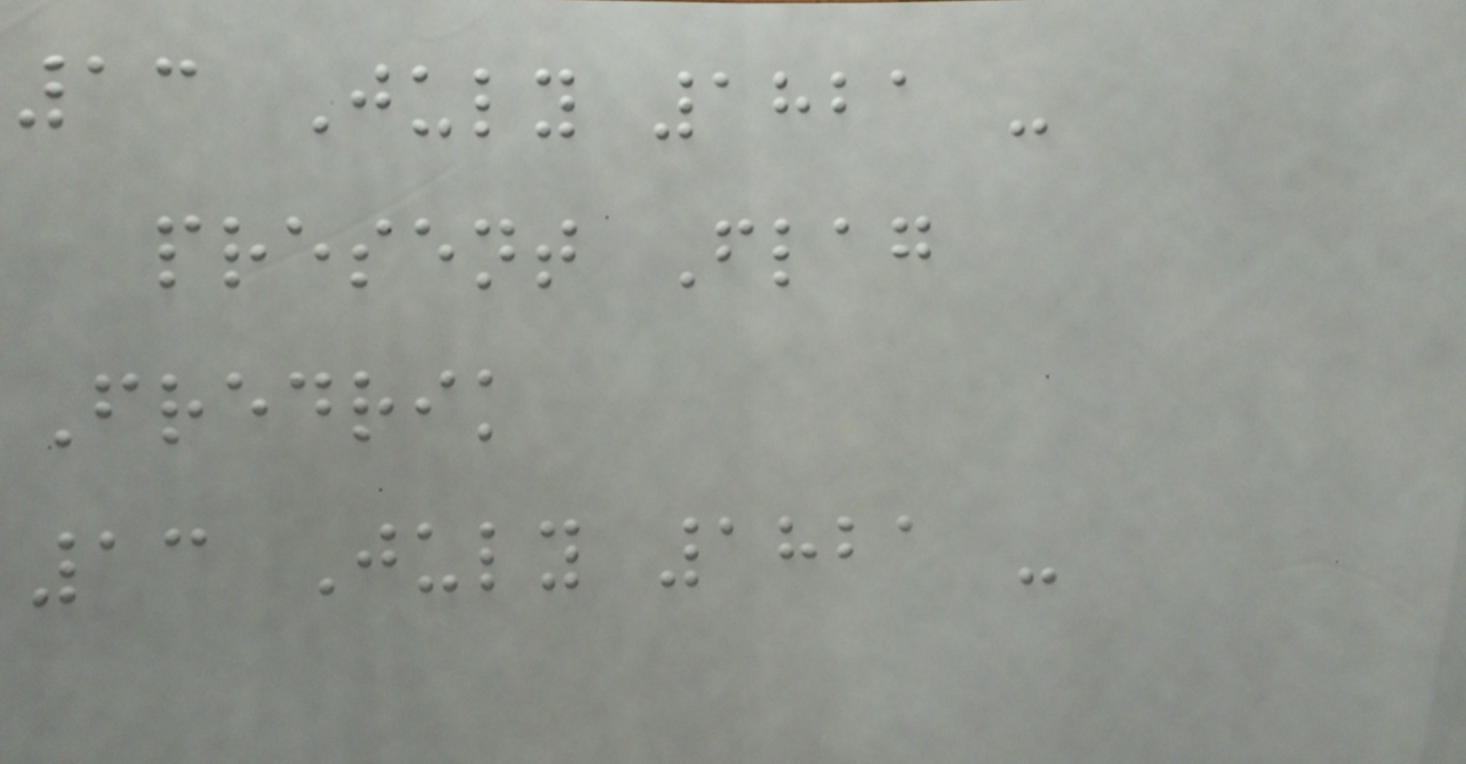13 July 1821 -
present Flag
Fredrik
13 July 1821 -
